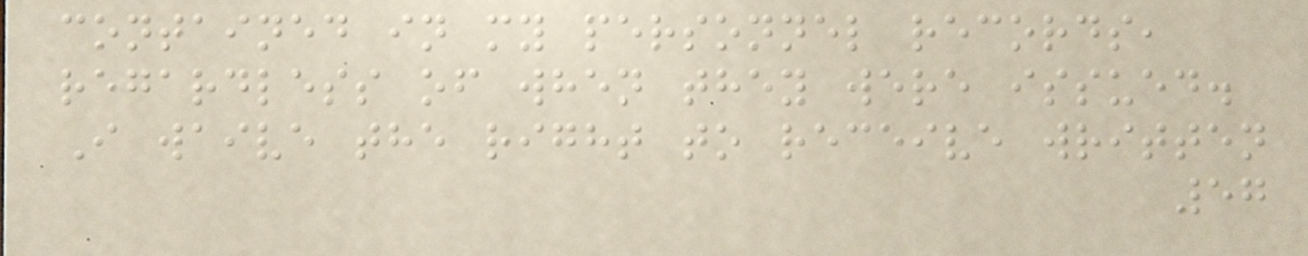contained in my personnel records,
regardless of when they were issued.
I waive the right to receive written
57
